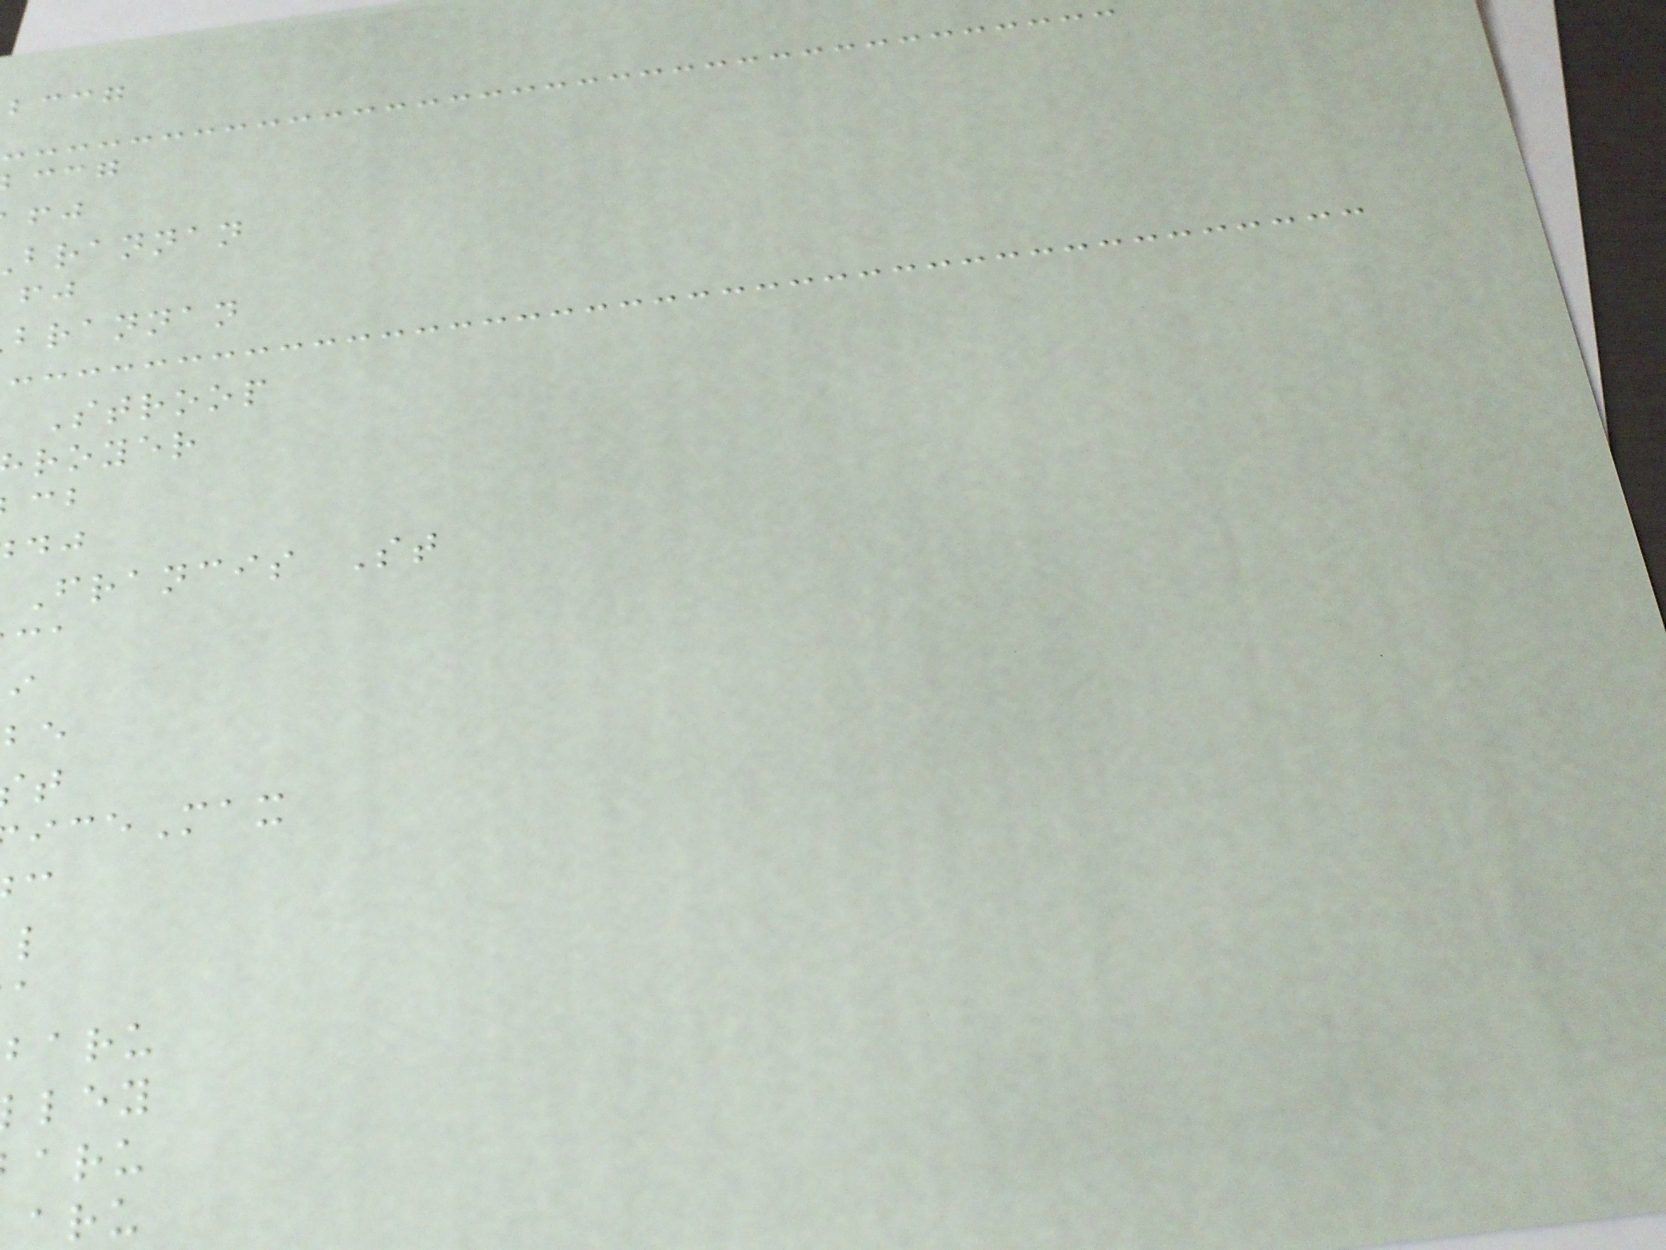bccg
brannan
brannan
Stroop
royer
Francis St
iceMax
baru
